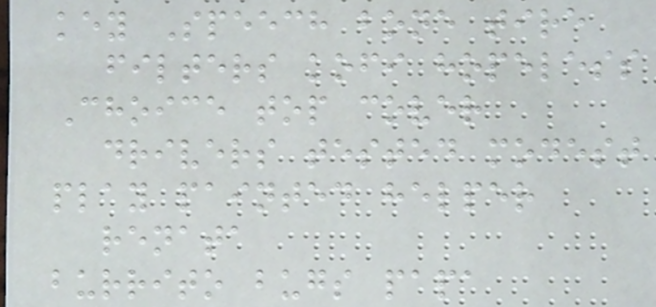key Speech bone tire
filters kofi hopeless
Choice top cover
drivers tested modest
play painted helper
renata
burrito bugs papa
